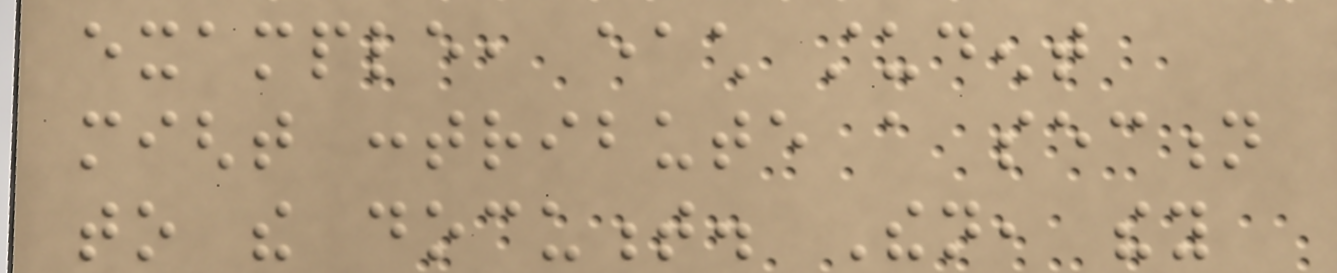example, each student
might contribute a section
to the document. Then, they
